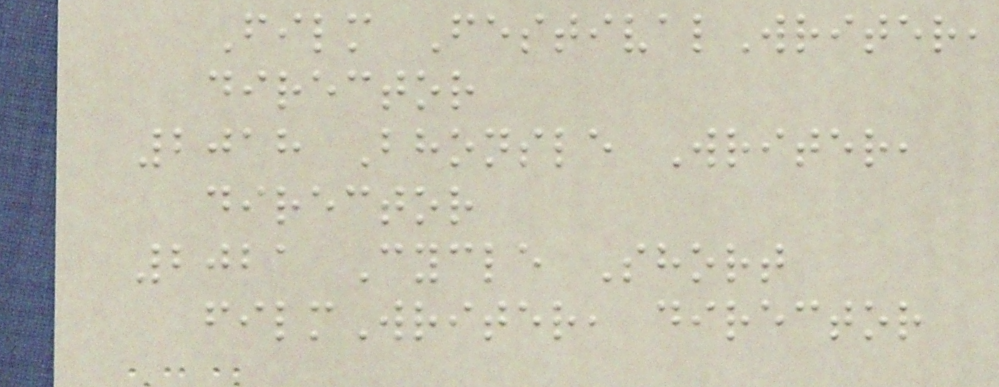Film FestivalWriter,
director
2018 Bhonsle Writer,
director
2021 Cycle Short
filmWriter, director
